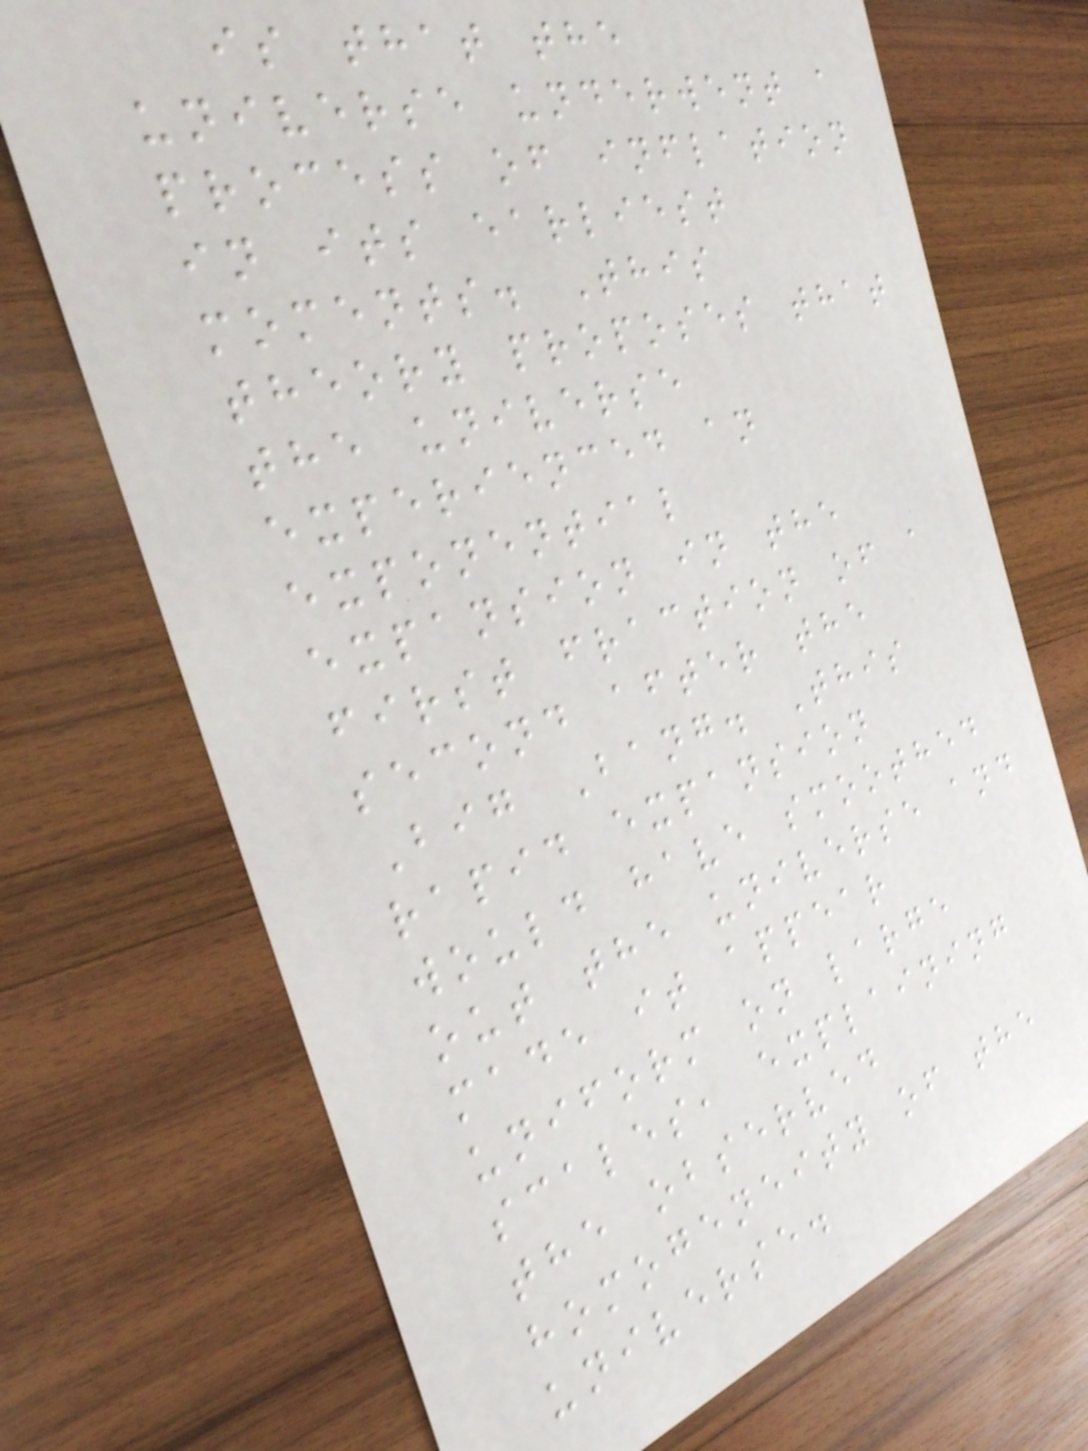is that the
universe underwent a
process of inflation
in its earliest
moments. This
theory proposes that
the universe
experienced an
exponential
expansion in the
first fraction of a
second after the
Big Bang. This
rapid expansion
would have smoothed
out the universe and
made it appear
uniform on large
scales, explaining
the observed
homogeneity of the
universe.
